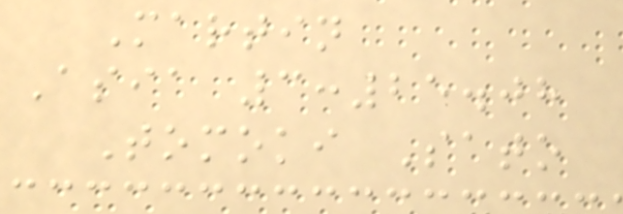Martin
Asia 3:25.08
Tomoki Sato
